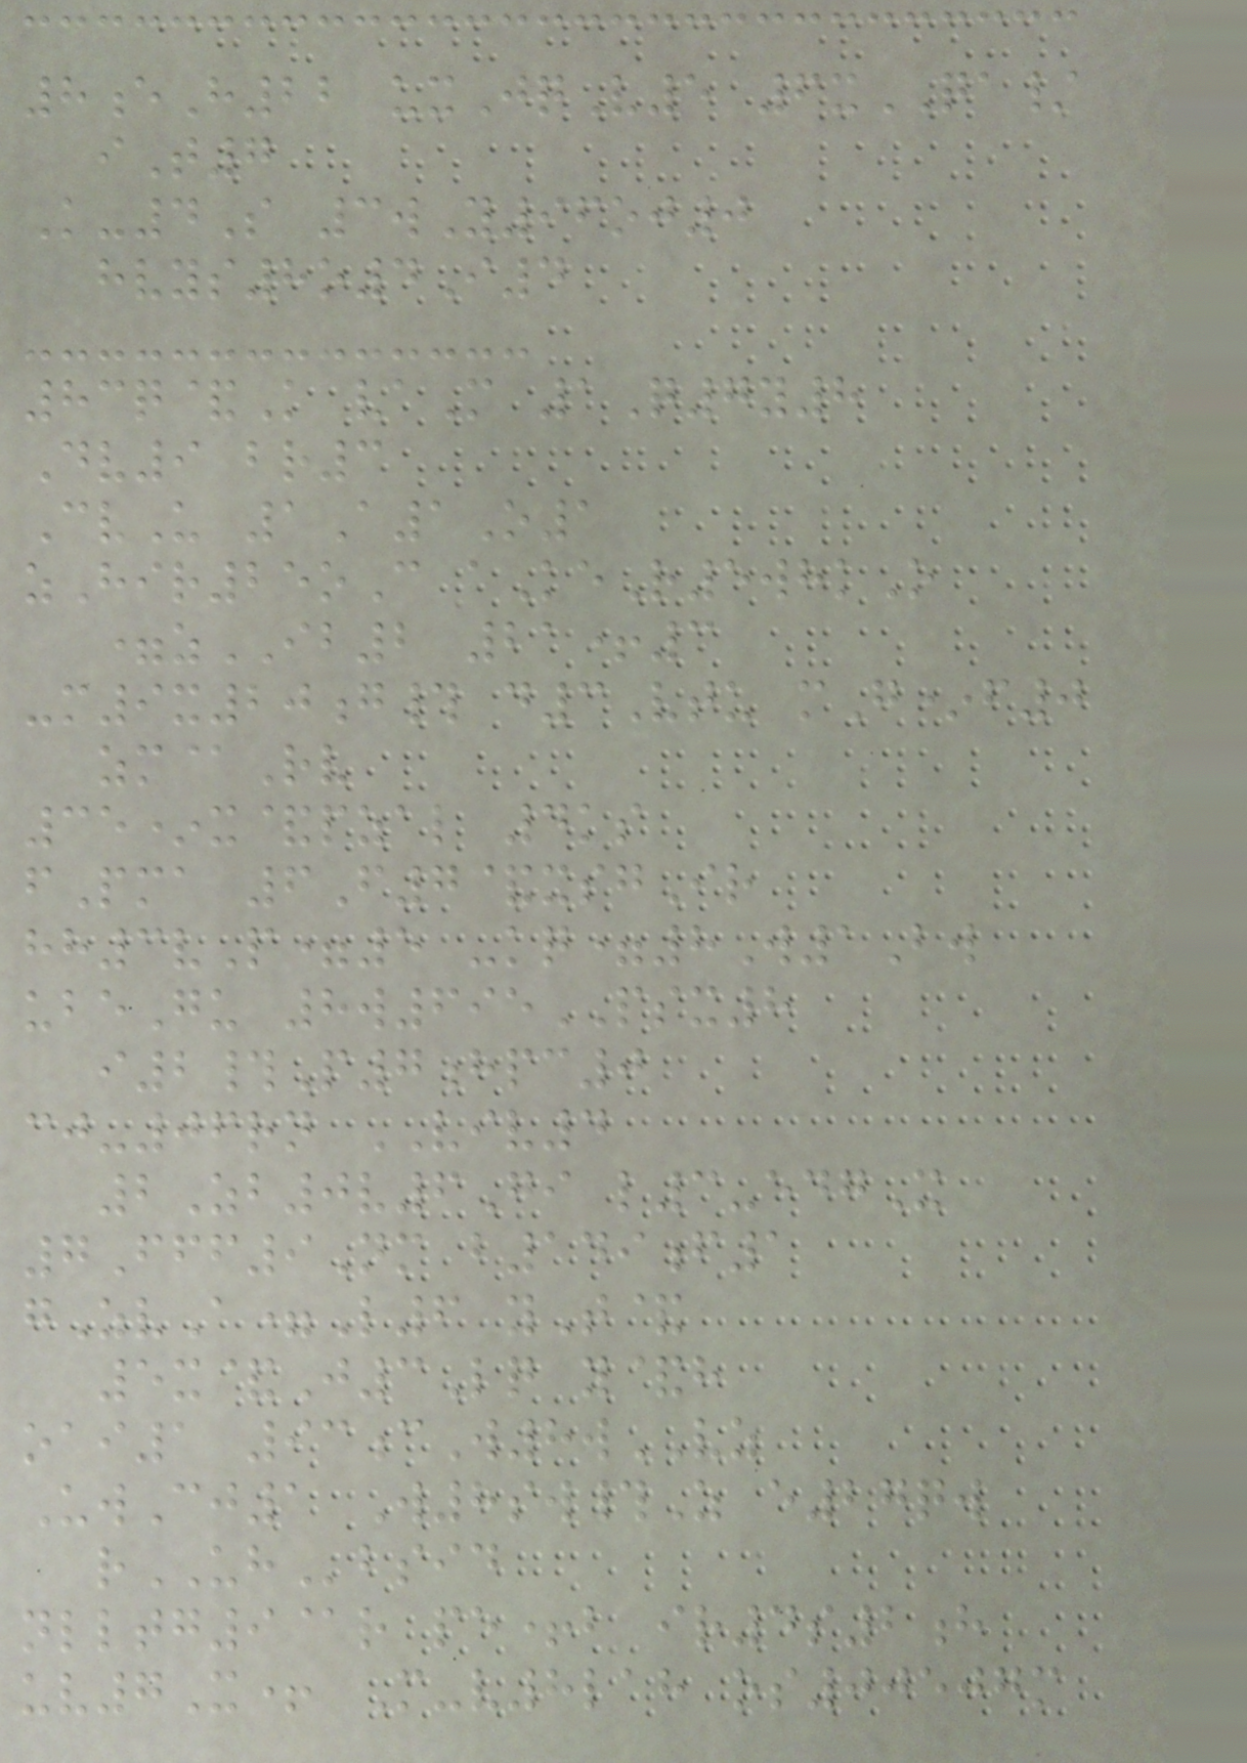8eH22 uxJqV5 6xQA/
iT7
K-4S 3wY96oj0
hvys8o4I4
83q&K vaM 1Q7y8
Dv9 br3
CvU 1A1O1
zHir25oC aKeR5whkO
=zIB2 21+3
-m9x20g# d3Vtu mG*f0
zm@Rv
35*x&pzal 4ks
fPma 6F7&xsgIr
hh3vP=5 -kq=8W1Bw
ubeGu 8w695PSX8
i2#P7hpc0
cj-06rn VIV4
2Zb0v6Gi l3-edgX
7Fff9Nm b149f1
gZvA=L6 yT&
5x&J3Lq y&h
oai1 93cW8wVZ
UwCj1 W8sw#Z e27qw
rUHbsid
nlltg9@r pe+b ir4s2h
uv7X+ M-v8lah os00507m
